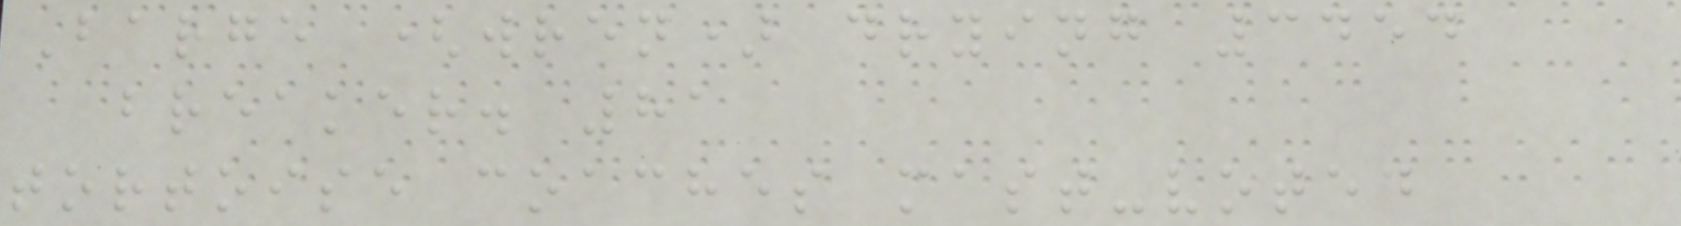Barge (wren) drying 3454
breaker. 81
tortoise coaches mast-voted
